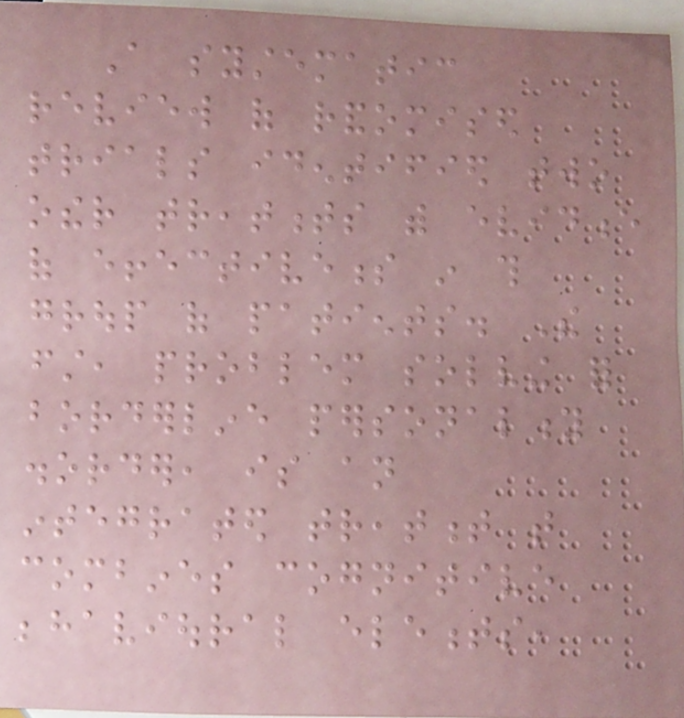A systematic
review of randomised
trials identified two
other treatments with evidence
of effectiveness in this
group of patients. The
first, problem solving for
borderline personality
disorder, is an
integrated treatment that
combines cognitive
behavioural elements,
